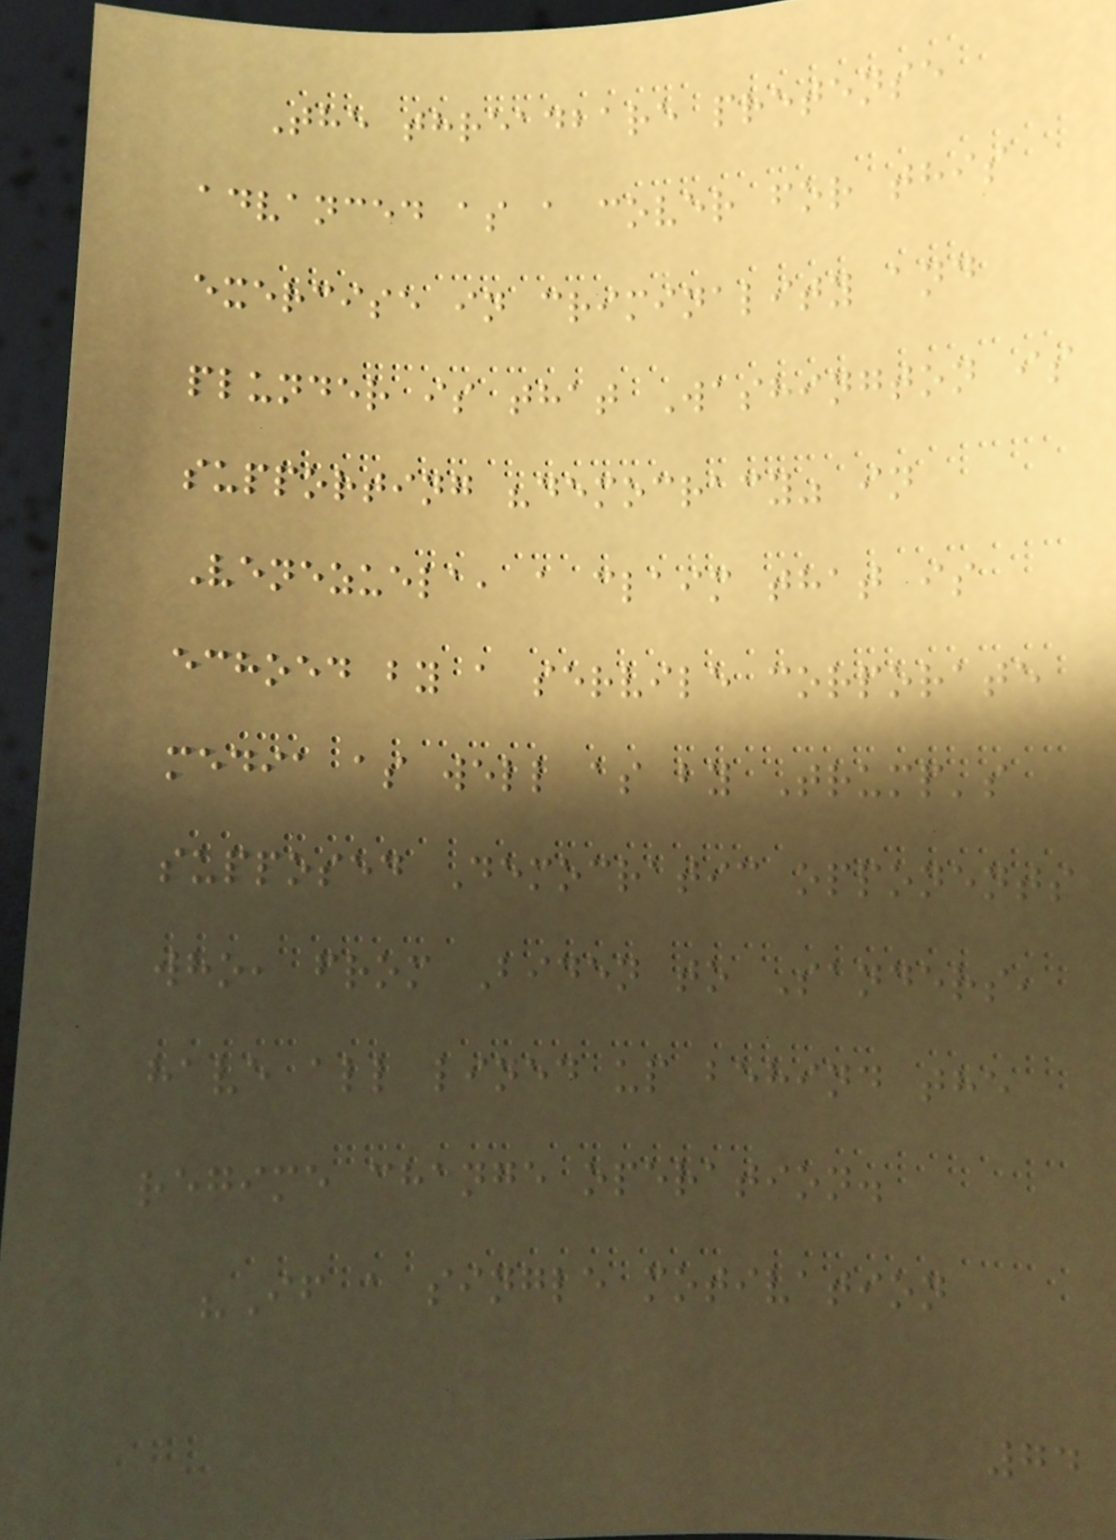The threadbare pretense
advanced as a cover for this
exercise in criminality and
plunder is that Washington is
supporting "democracy" in
Venezuela, a claim that is
echoed by a servile corporate
media as well as by Trump's
supposed Democratic opponents
who, from Biden to Sanders,
have all lined up behind the
regime change operation.
"If a single motivation
74
